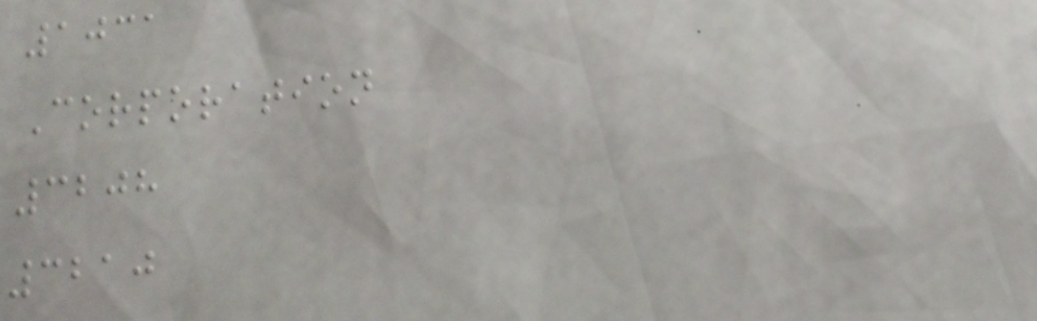1031
Corporation
3208
3210
